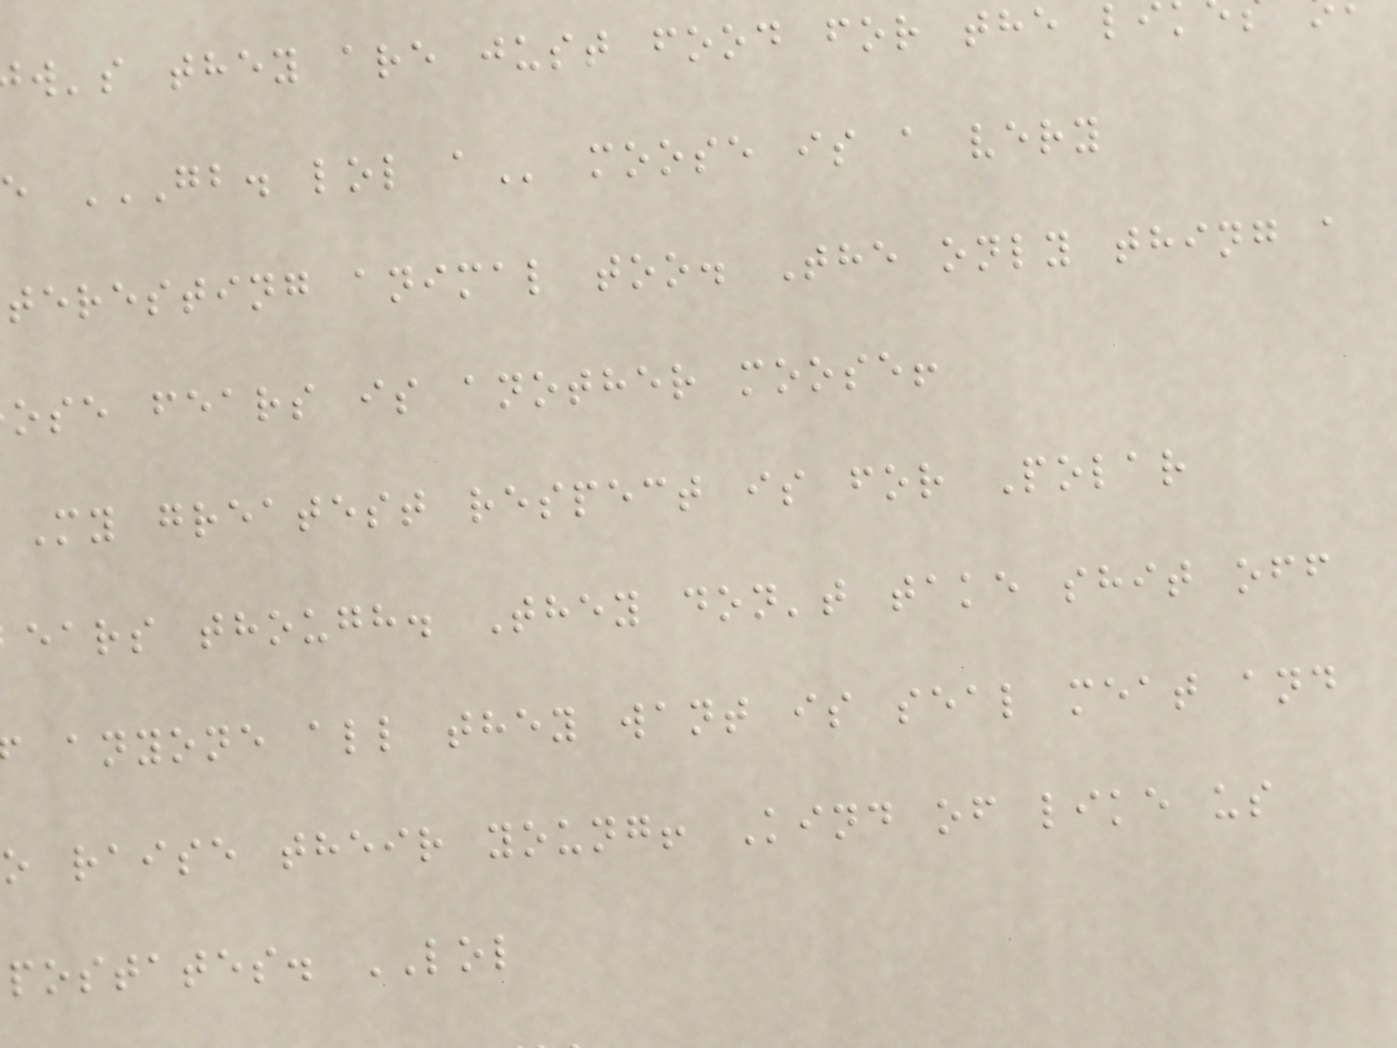w's they are just food for the l
e GB. LOL A moose is a very
teresting animal too. The only thing a
ose fears is another moose!
My greatest respect is for Polar
ears though. They don't take shit off
anyone all they want is seal meat and
o raise their young! Kind of like us
postates. LOL
